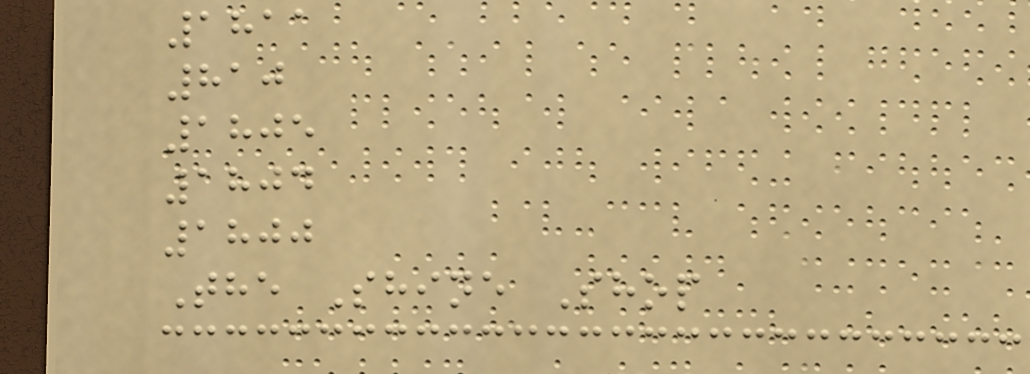1811
810
1805
1804
1800
The Shine Shop
